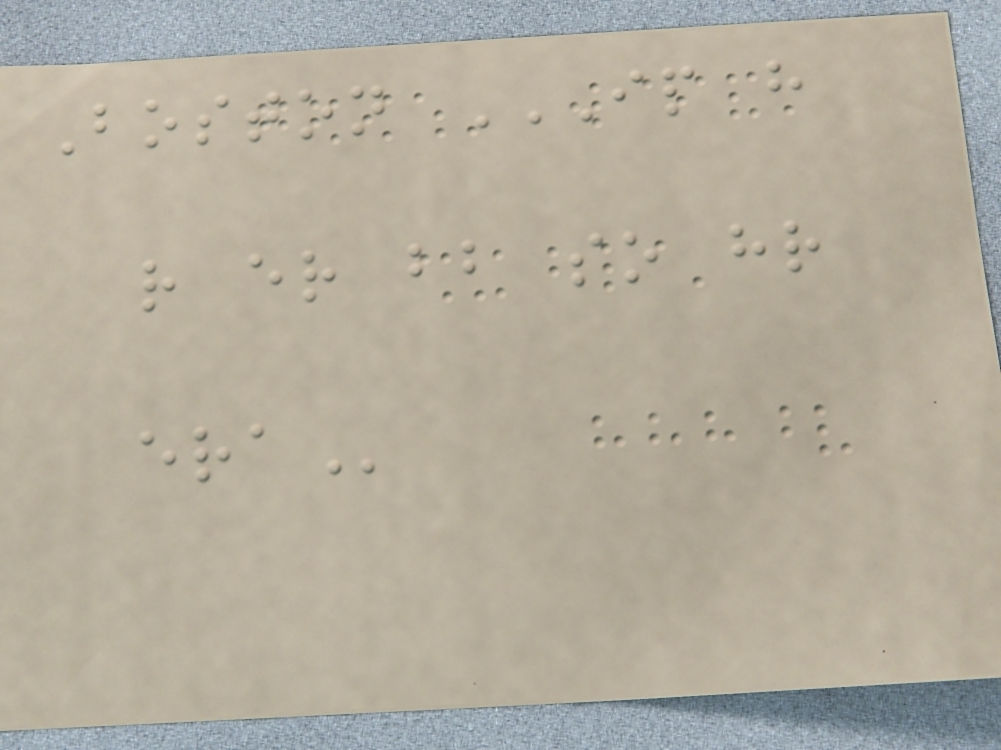Boston IP H
R ER BB SO HR
ERA
